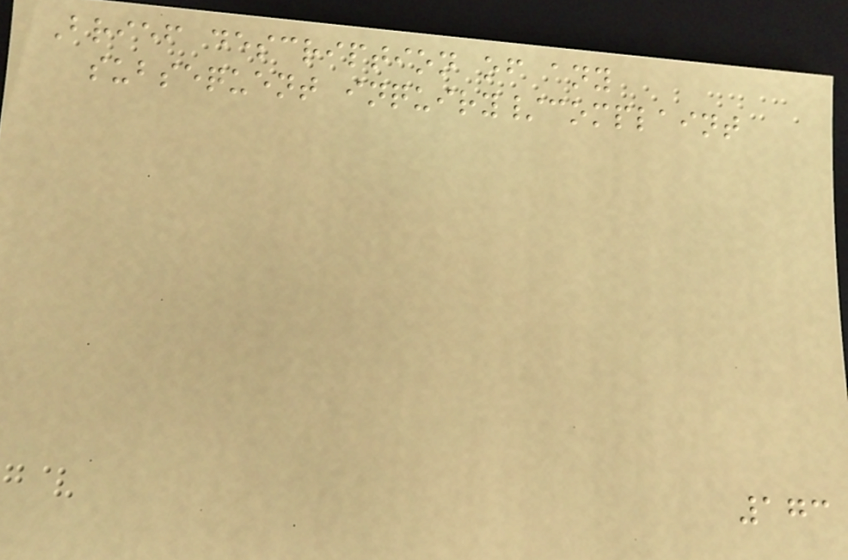Brief description of any
subsequent inquiry/complaint
173
